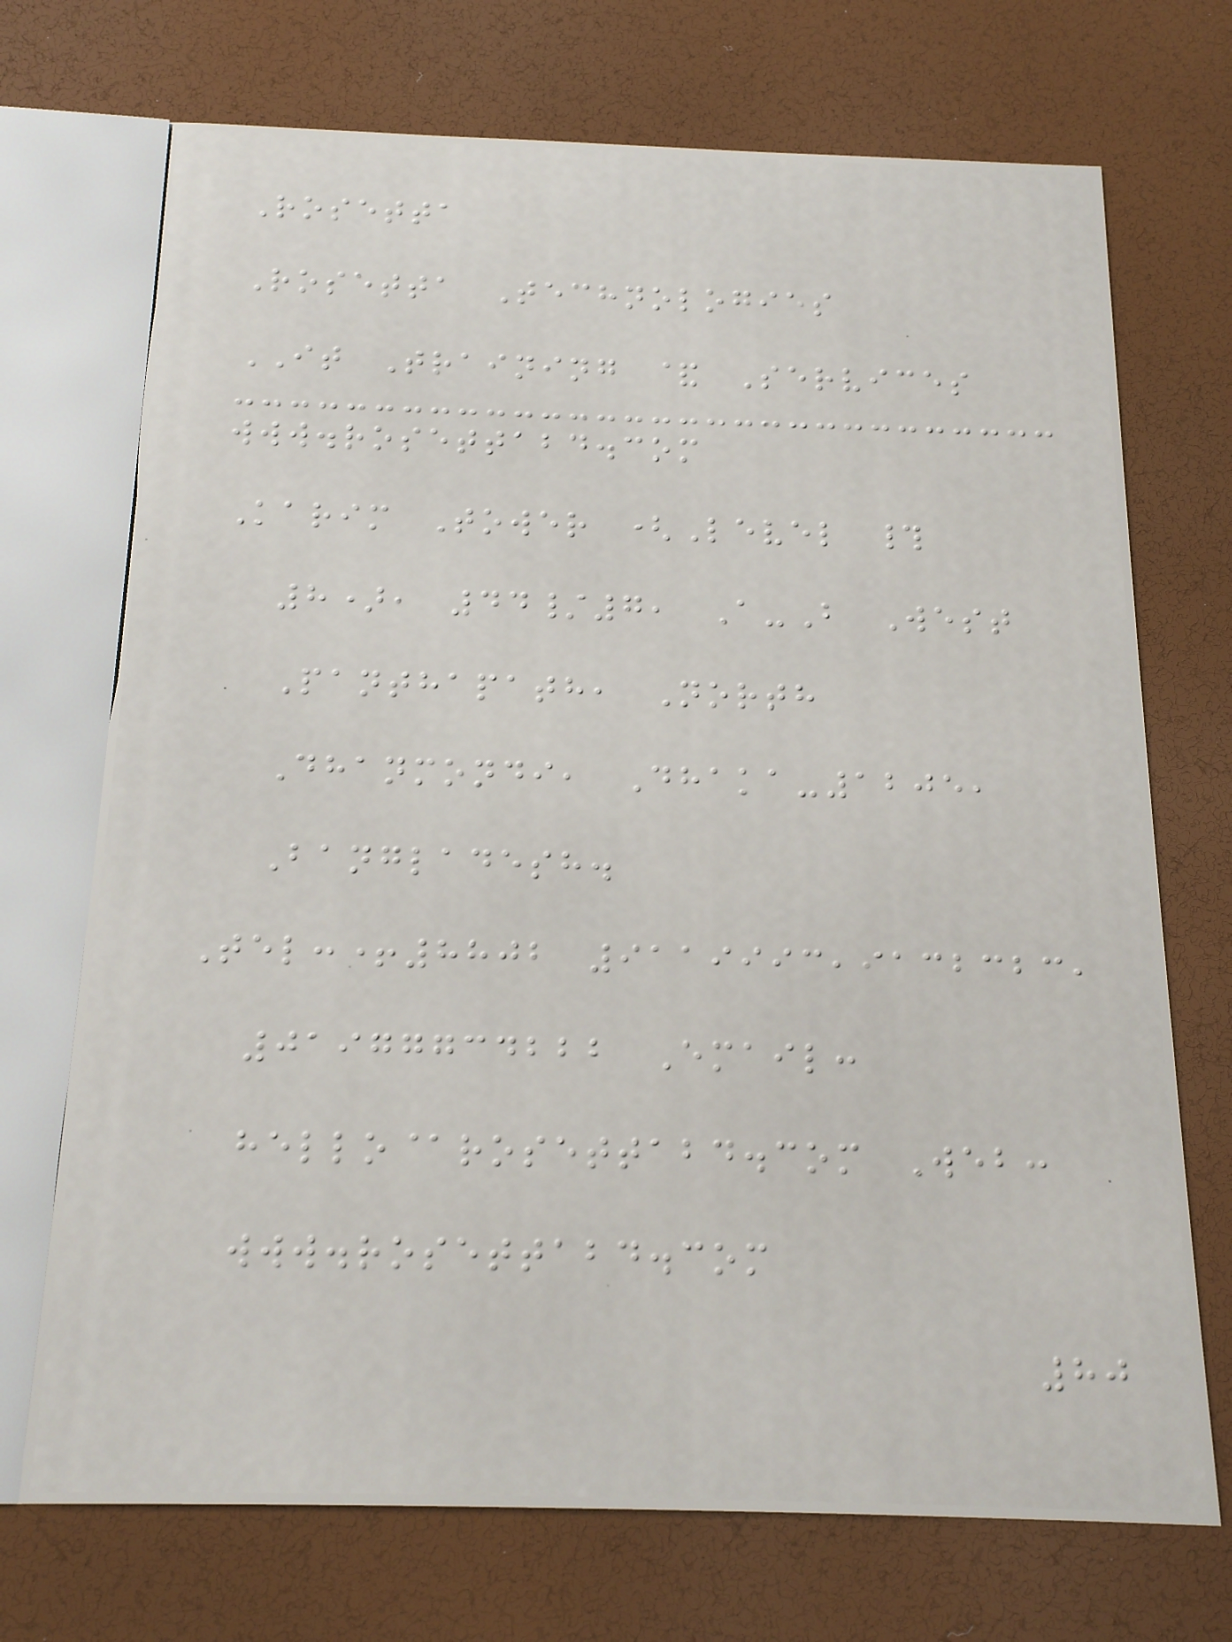Rosetta
Rosetta Technologies
IT Training & Services
www.rosettabd.com
Karim Tower (Level #
8), 44/7, A-B West
Panthapath, North
Dhanmondi, Dhaka-1205,
Bangladesh.
Tel:+8802 9119993,9132323,
01977734222 Email:
hello@rosettabd.com Web:
www.rosettabd.com
80
